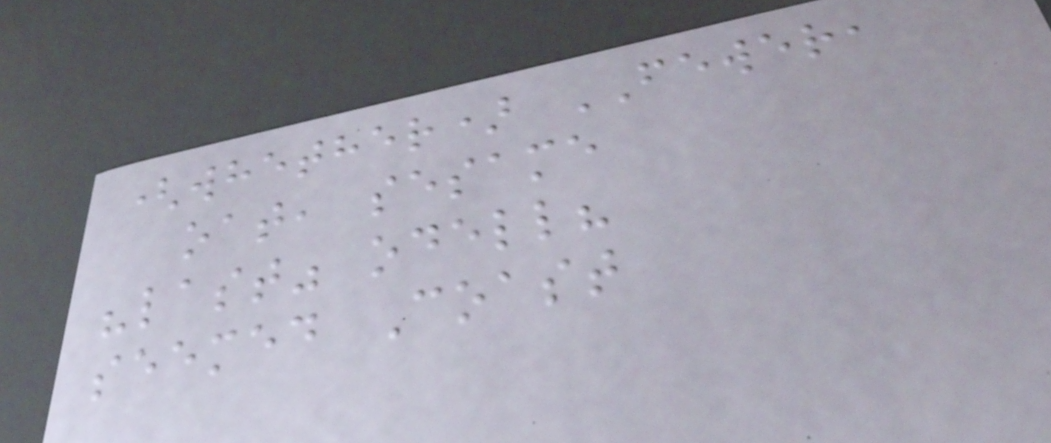(whether) FEWER,
oat, sesame
"last" odell?
seemed Coast
